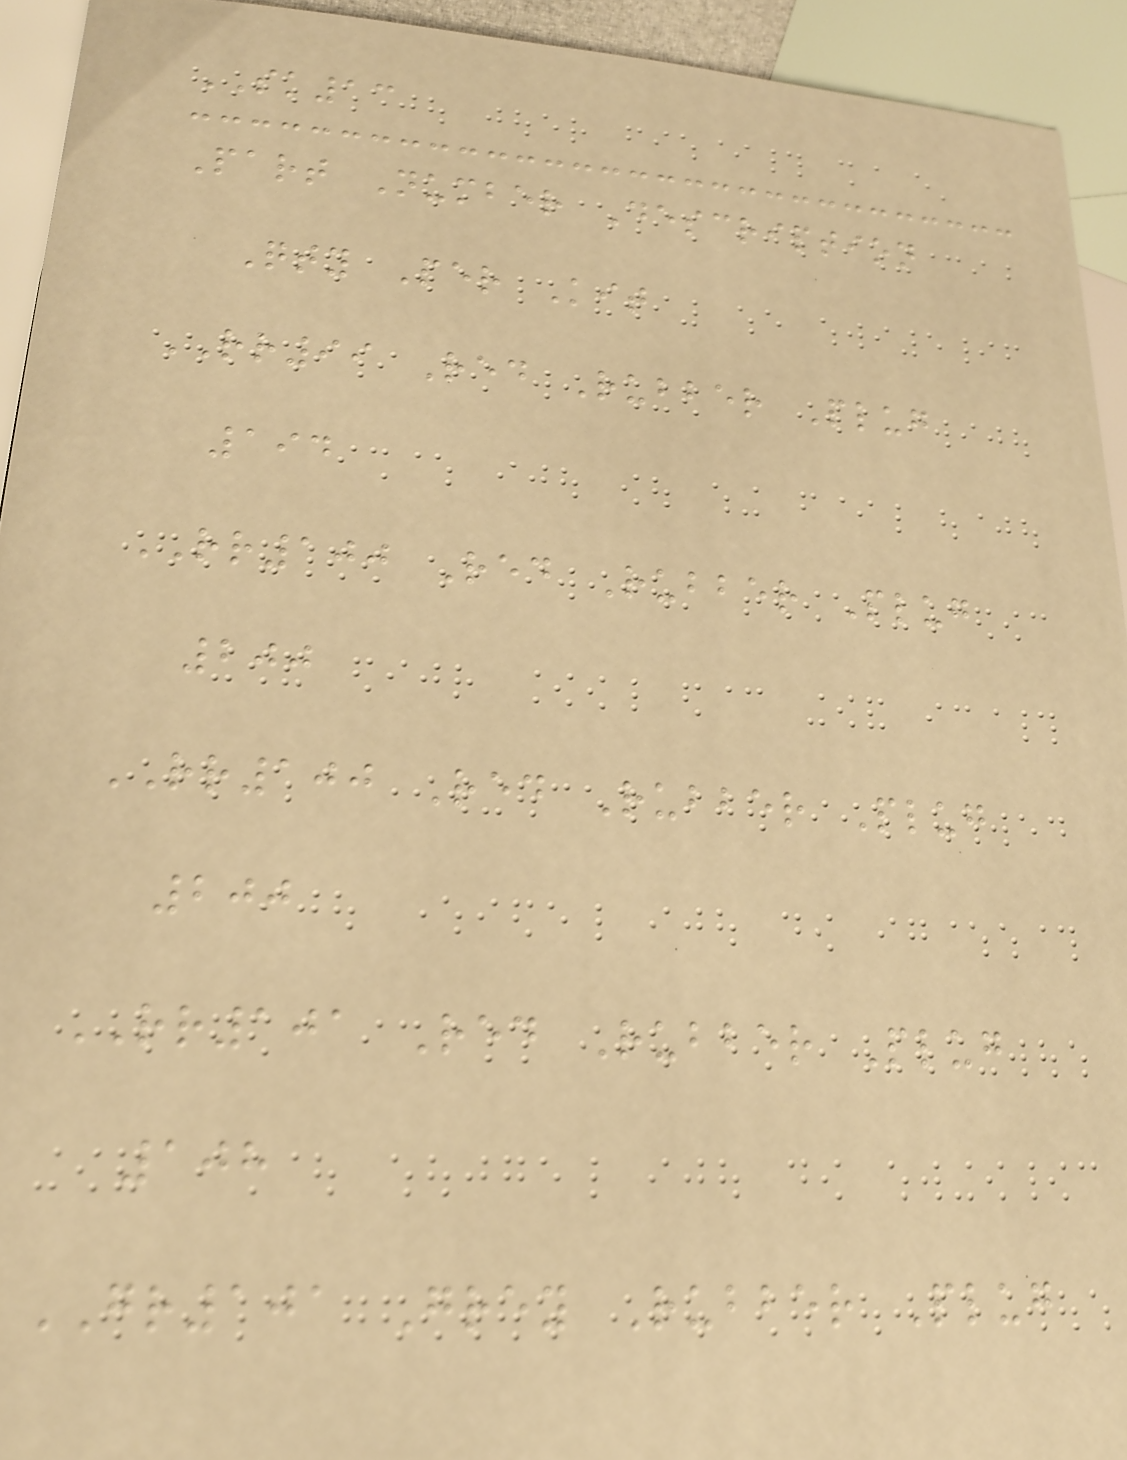SK13
Part Number Description
Qty Per Kit
RR99 Red Rubber Plug
194
RR100 Red Rubber Plug
200
RR100 Red Rubber Plug
200
RR101 Red Rubber Plug
108
GR101 Grey Rubber Plug
